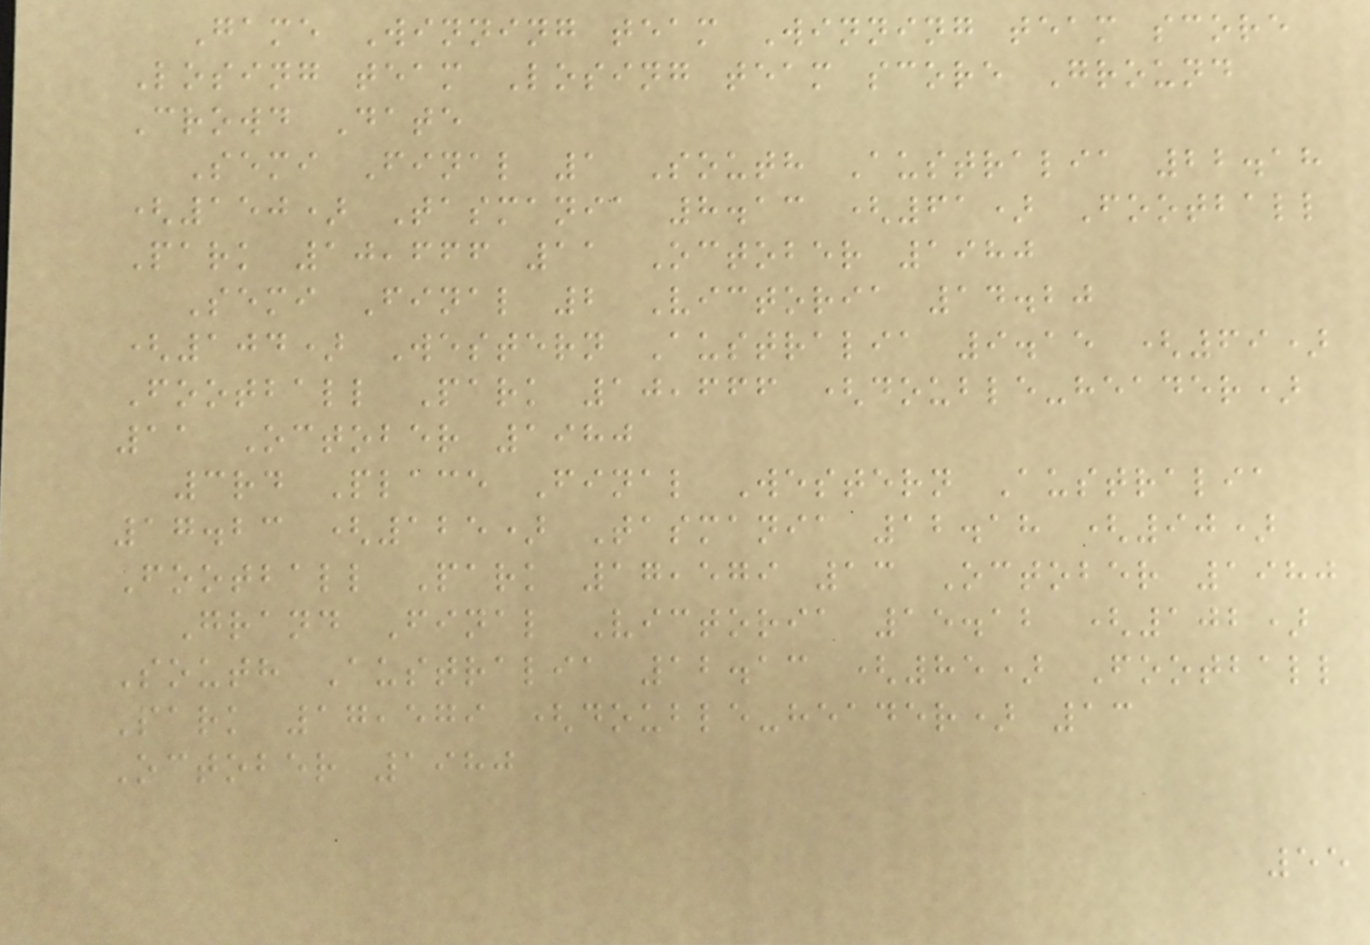Game Winning team Winning team score
Losing team Losing team score Ground
Crowd Date
Semi Final 1 South Australia 22.18
(150) Tasmania 8.13 (61) Football
Park 10,666 11 October 1980
Semi Final 2 Victoria 14.20
(104) Western Australia 9.15 (69)
Football Park 10,666 (double-header)
11 October 1980
3rd Place Final Western Australia
17.23 (125) Tasmania 12.18 (90)
Football Park 17,579 13 October 1980
Grand Final Victoria 15.12 (102)
South Australia 12.13 (85) Football
Park 17,579 (double-header) 13
October 1980
55
